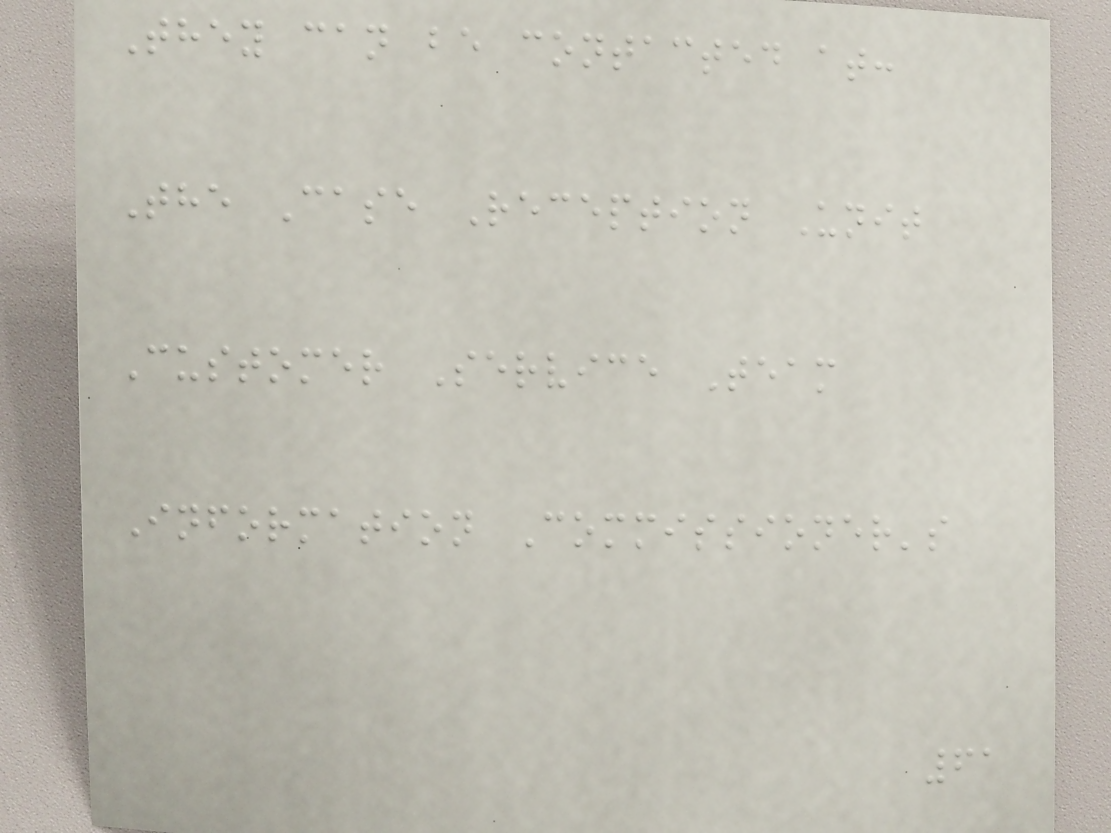They can be contacted at:
The Case Reception Unit
Customer Service Team
Information Commissioner's
61
